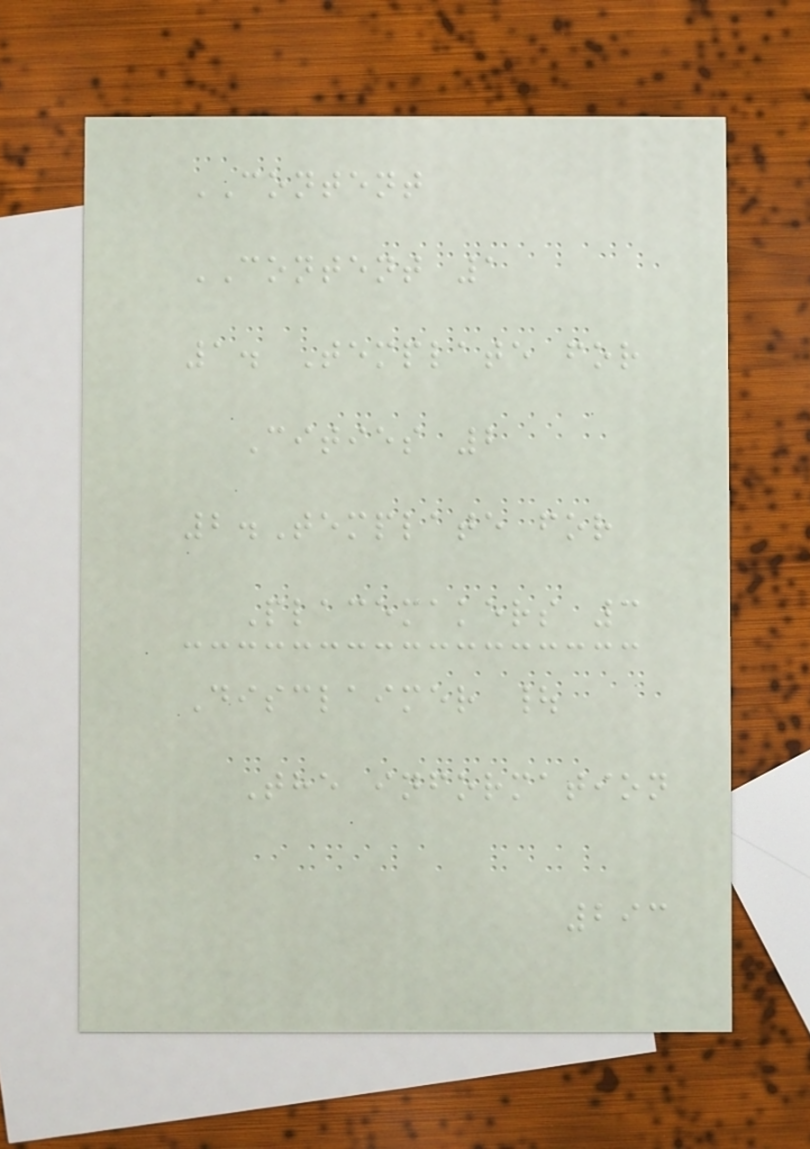CONTENT
CONTENT 1
1. Template for
Cities 2
2.Template for
Placemakers 3
Disclaimer |
The information
293
